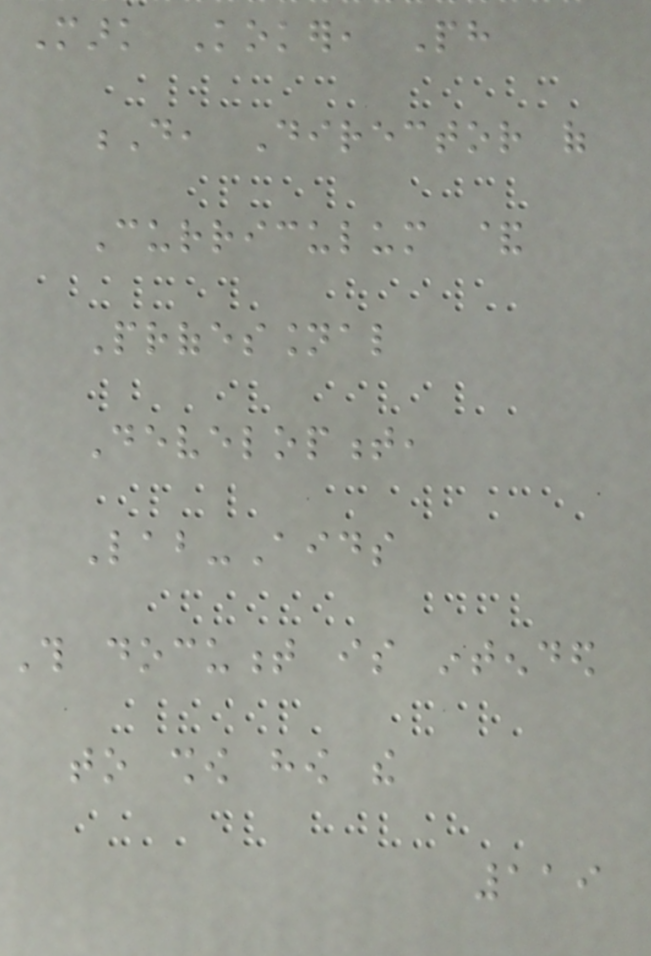Mark Koker, Ph
D, Director of
Curriculum &
Professional
Development,
Lab-Aids
This document is intended
to show how the
119
